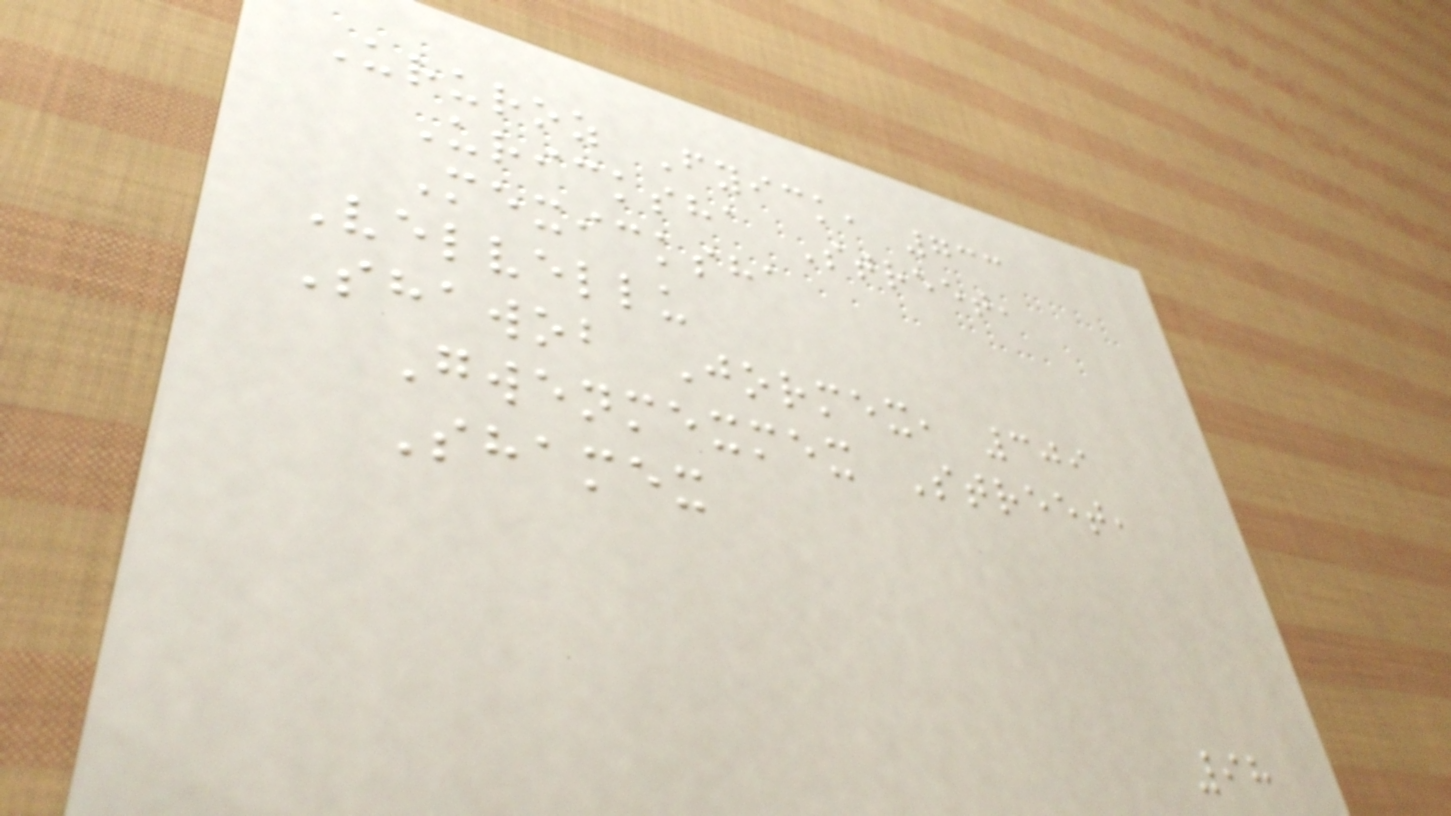Ururoz Fyick, 733
Uricksha Street,
Mexicksha
Velvellu
Shawob Jormex, 309
Gwenmexmex Street,
Shamex
98
